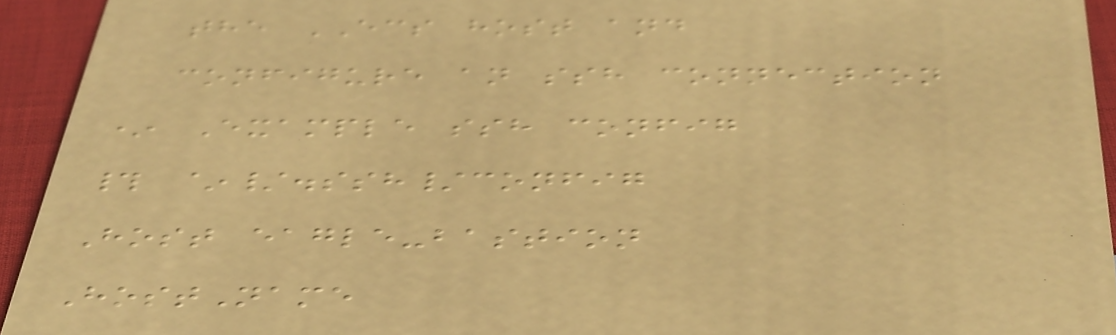the ECS host and
configure an ssh connection
* Example ssh config
# ~/.ssh/config
Host eagle-bastion
HostName
